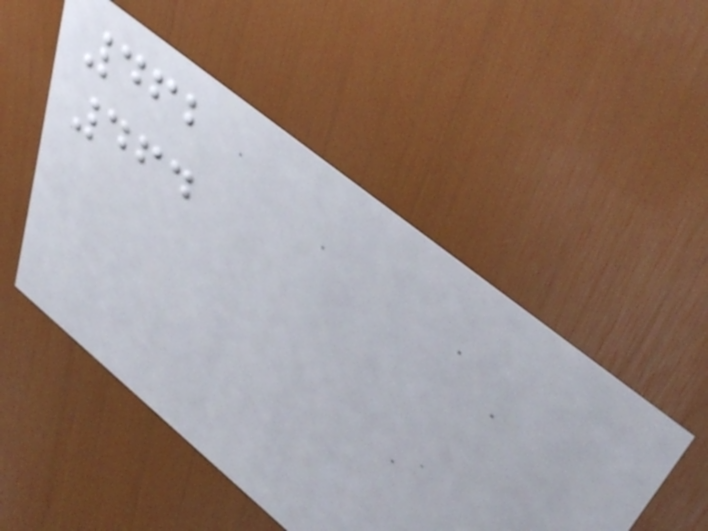462
464
